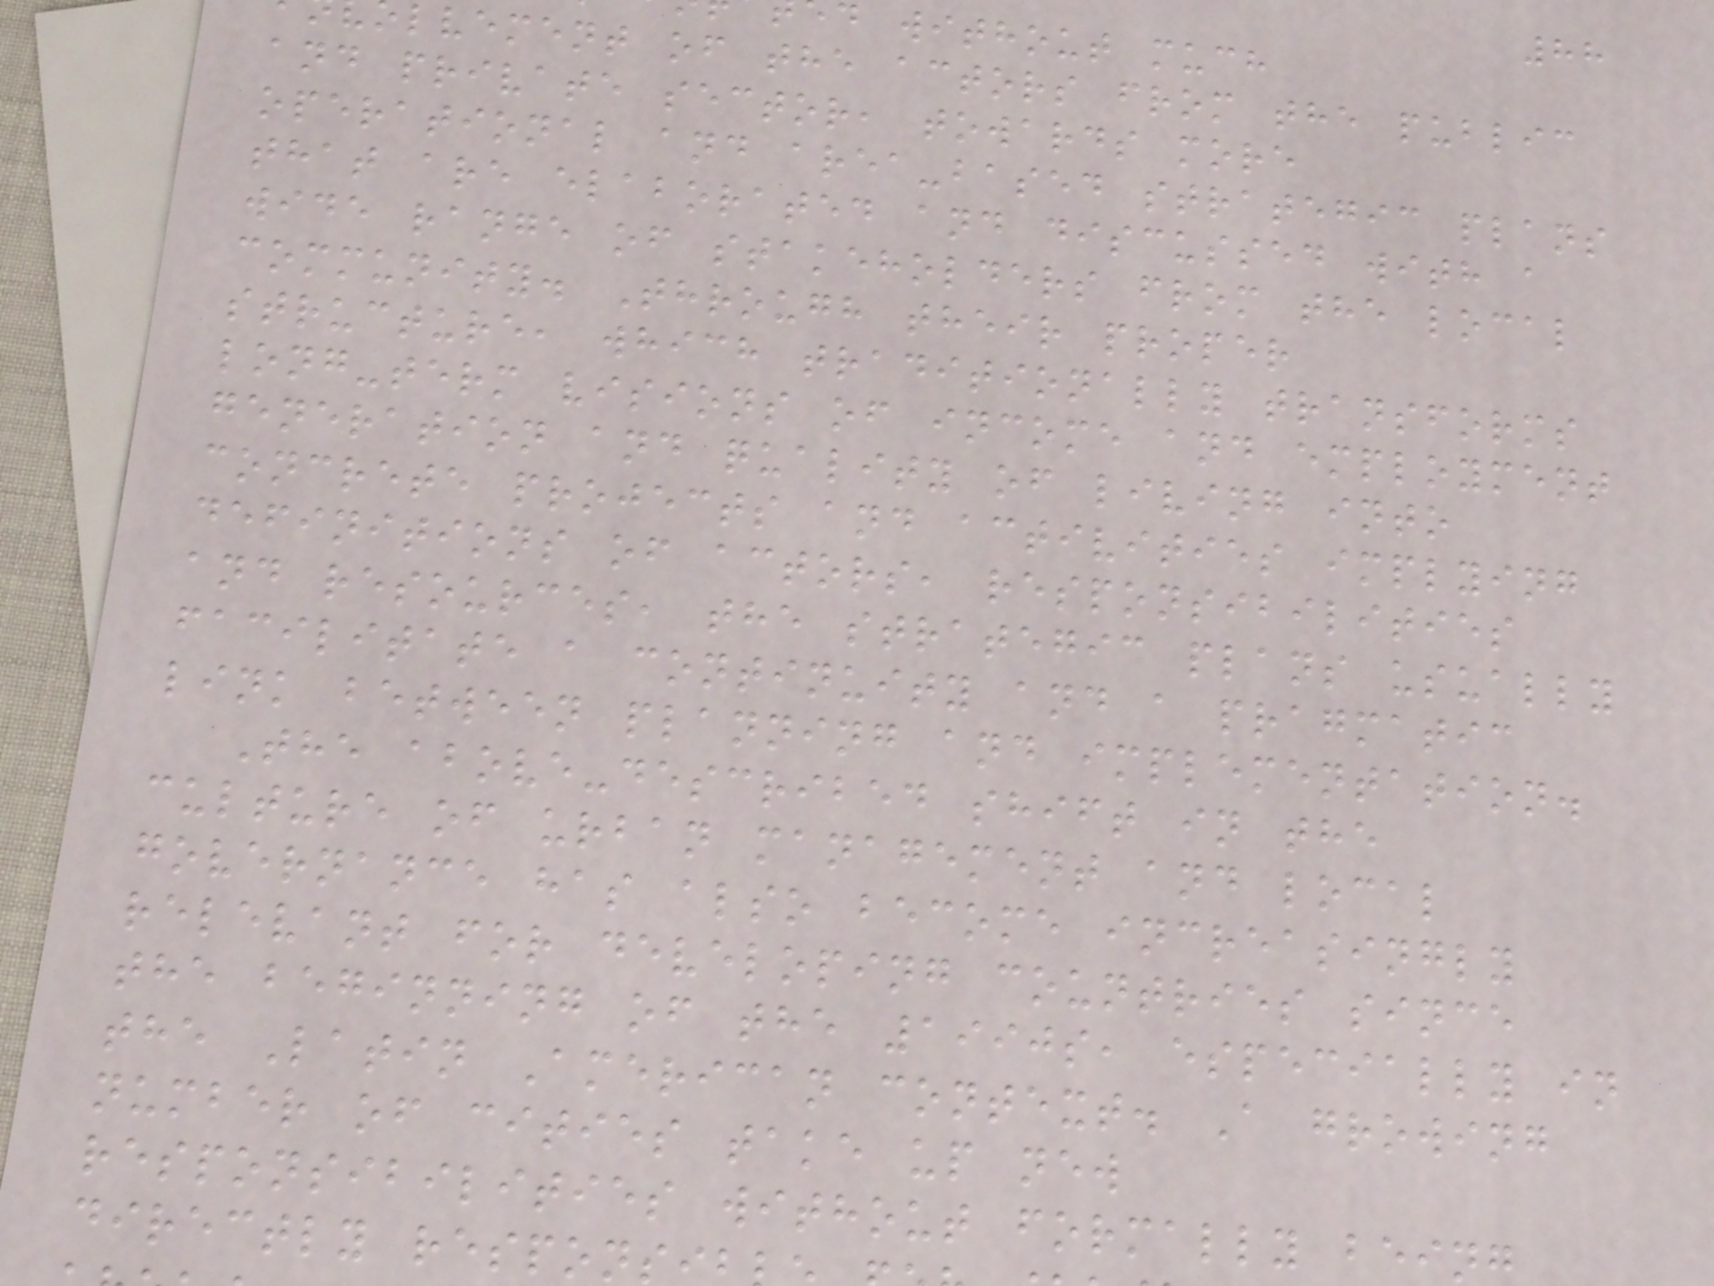88
d without much
lvement of the actors from the public
and private sector, towards more
operational and area-based strategic plans
that are elaborated and discussed with a
wide range of stakeholders from the local
community. Through their proper
structure, which traditionally transforms
long-term visions of income and employment
generation and quality of living into
concrete projects and activities implying
definitions of actors, responsibilities
and resources, the strategic plans usually
facilitate a continuity and a pragmatic
link between planning and implementation.
The above-described shift in the
culture of urban management and local
governance has also become increasingly
relevant for developing countries since
the beginning of the 1990s, especially in
the Latin American context. A growing
number of cities take up new
responsibilities without formally being
directly respons
